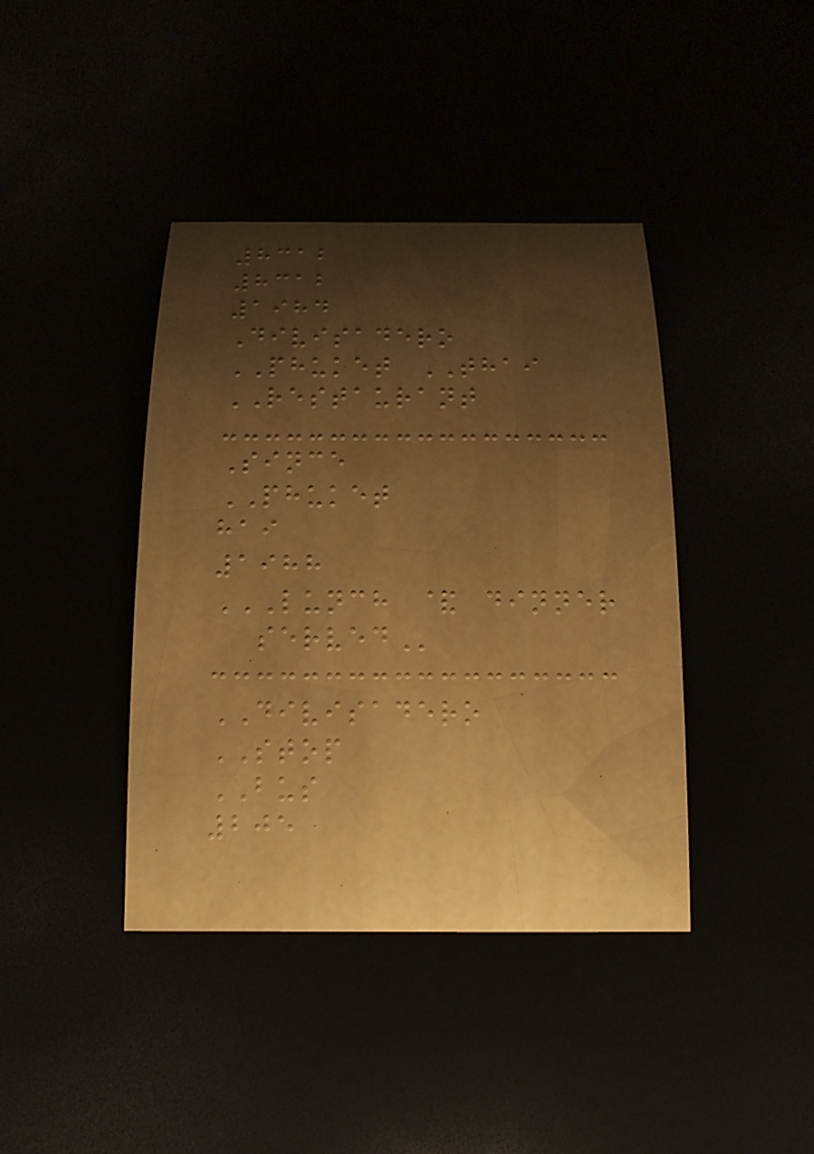8312
8312
1984
Divisadero
PHUKET THAI
RESTAURANT
Since
PHUKET
hai
1988
LUNCH & DINNER
SERVED
DIVISADERO
STOP
BUS
205
